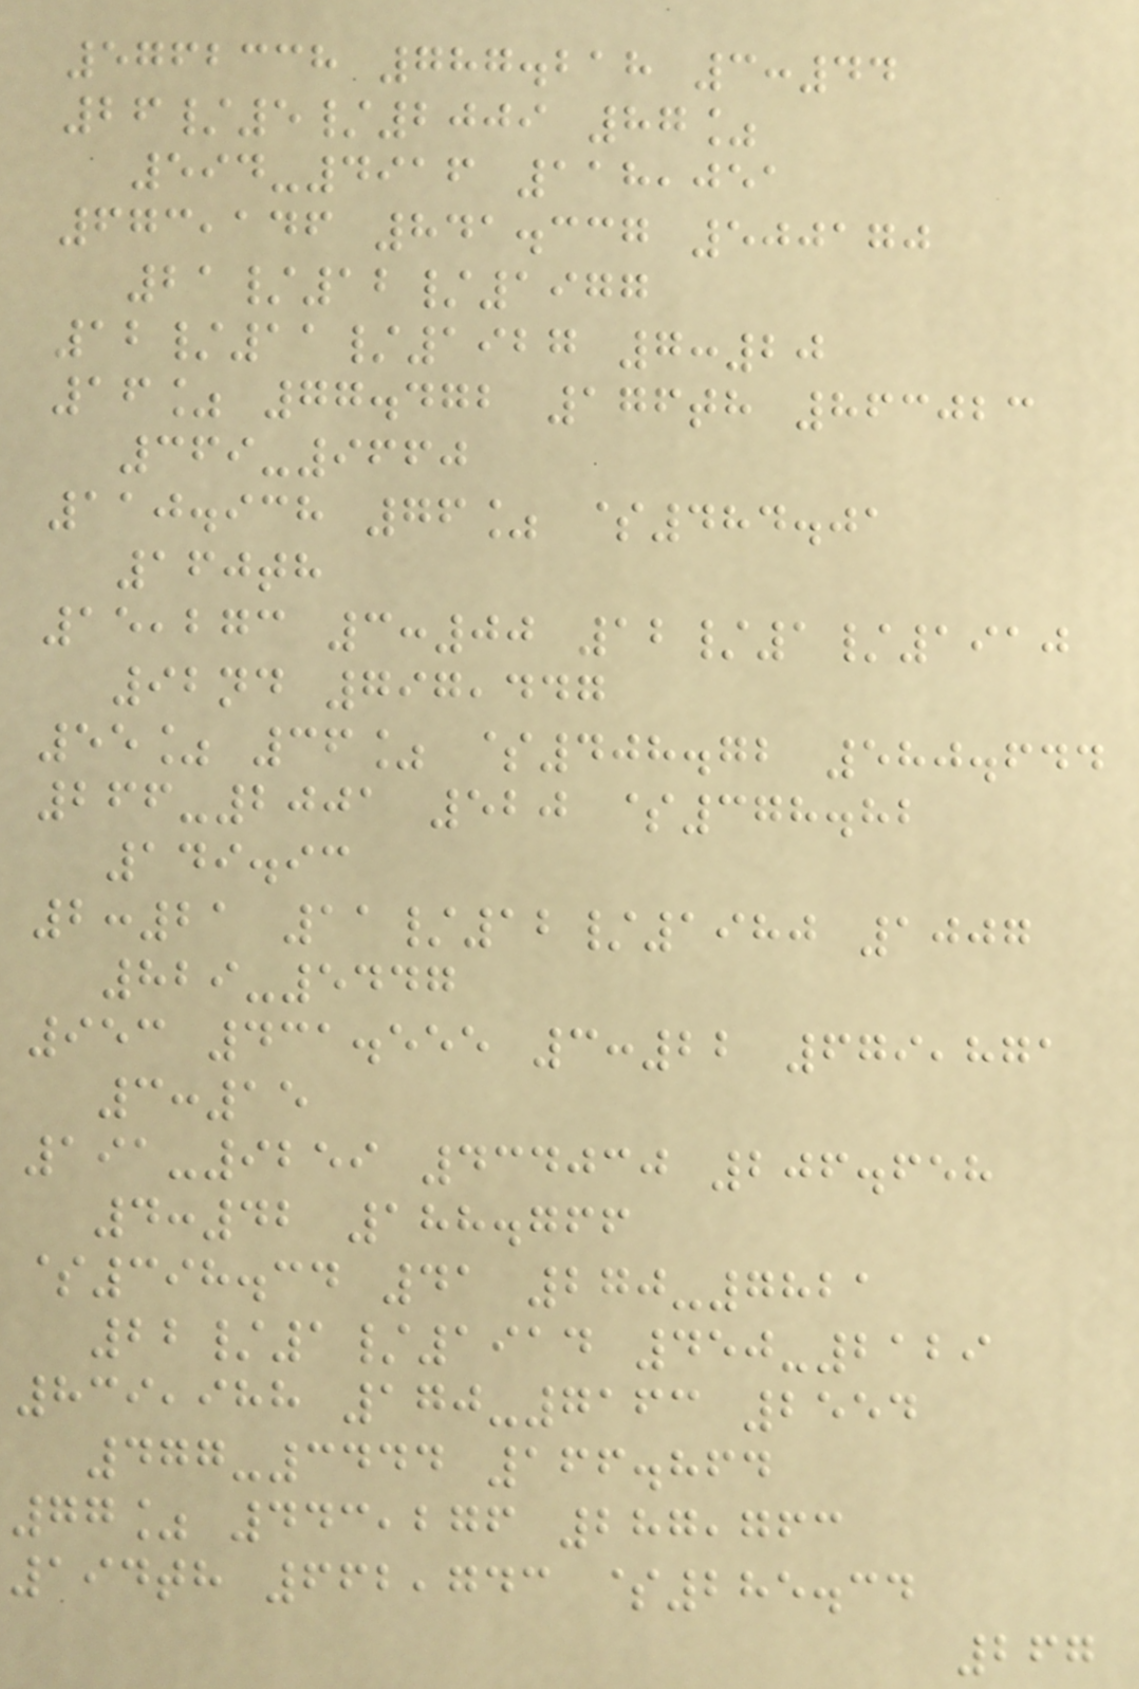5762338 787.218 3:44
26/5/2009 87%
594-4916 118,051
673,146 841.337 500170
21/12/1977
12/11/1927 7:20
16% 77.472 176th 863023
369-9660
110.938 76% $484.01
160th
15,273 3:00 12/1/1910
92nd 797,447
55% 36% $408.72 580.644
266-2001 520 $378.82
149.93
2:21 11/12/1980 1007
829-5447
953 431.555 3:22 679,871
3:15
191-9259 434030 206.658
4:42 188.766
$398.34 41 270-7821
22/1/1914 450-2129
839,988 170-7163 2554
477-3444 166.864
77% 443,276 287,763
194th 662,743 $285.34
267
